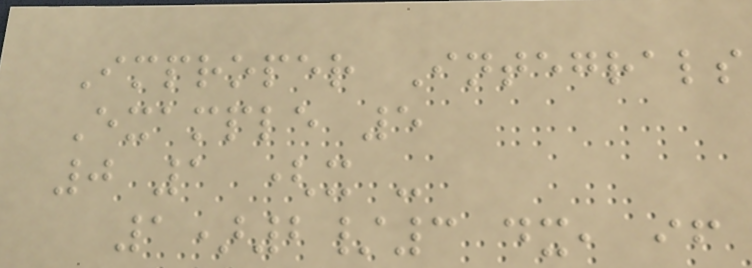Improper Integrals
Example 5
0 1 (x -
1)2/3 dx, if
